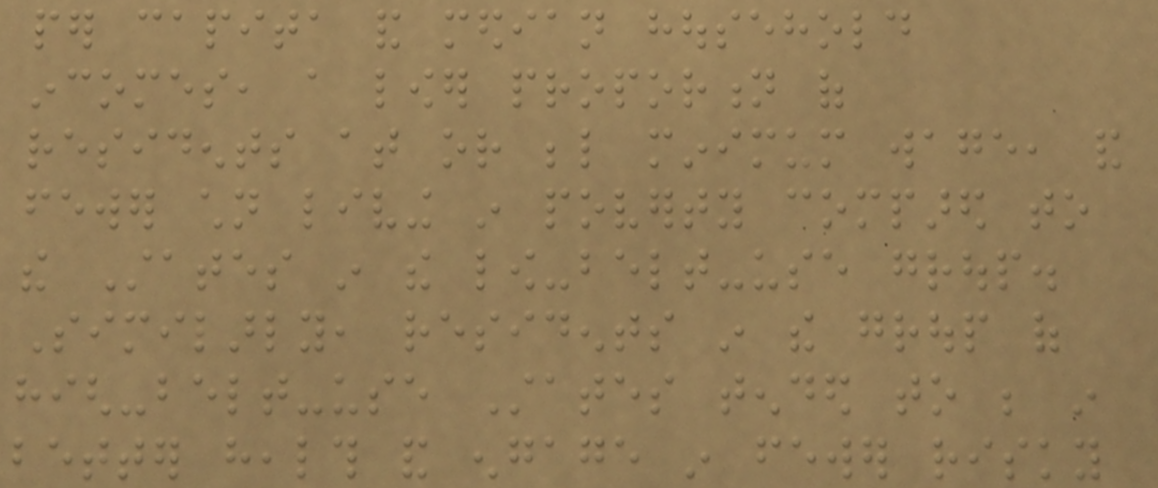per capita and median household
incomes, a lower proportion of
residents at or below minimum wage, and
fewer children living in poverty compared to
the States in the low-belt-use group.
Similarly, residents in the group of
high-belt-use States tended to be in
better health and engage in fewer risky
